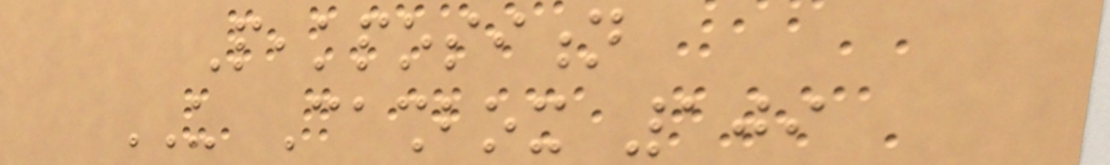Peakposition
US Cashbox 109
